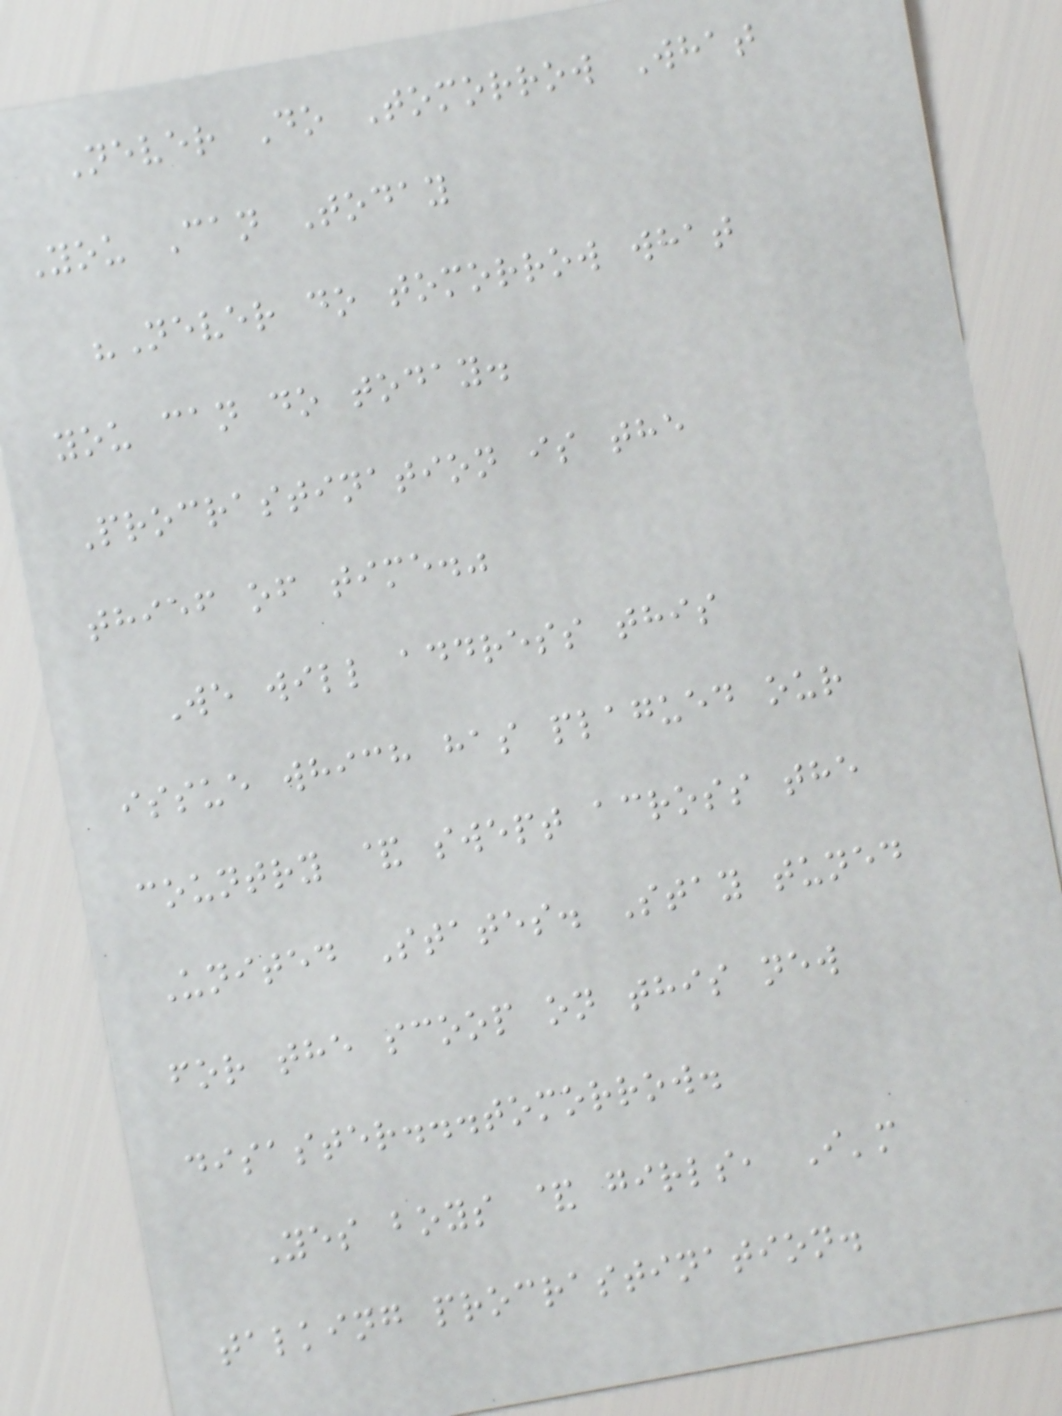Never Do Tomorrow What
You Can Today
"Never do tomorrow what
you can do today.
Procrastination is the
thief of time."
We will address this
issue which has plagued our
country & swept across the
United States. Stay tuned
for the scoop on this new
disaster...tomorrow.
Yes boys & girls, I'm
talking procrastination.
